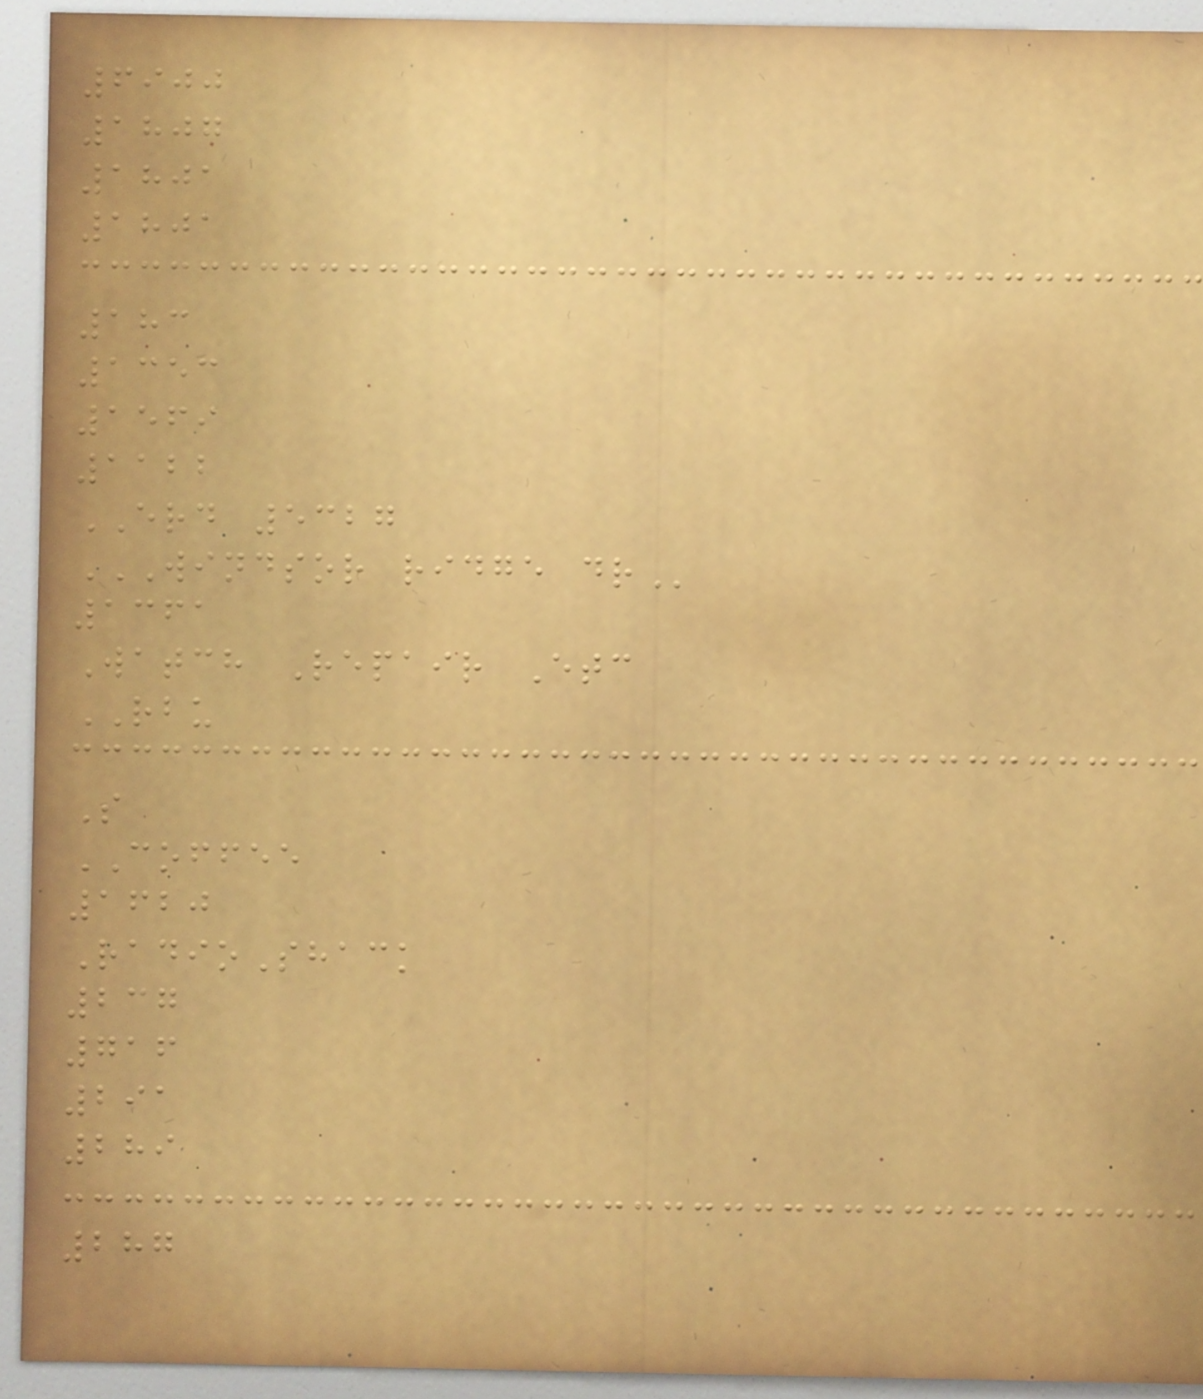6900
1807
1801
1801
183
1353
1569
1122
ERD 5327
WINDSOR RIDGE DR
1361
Watch Repair Etc
RBU
S
COFFEE
1620
RadioShack
237
716
291
289
287
